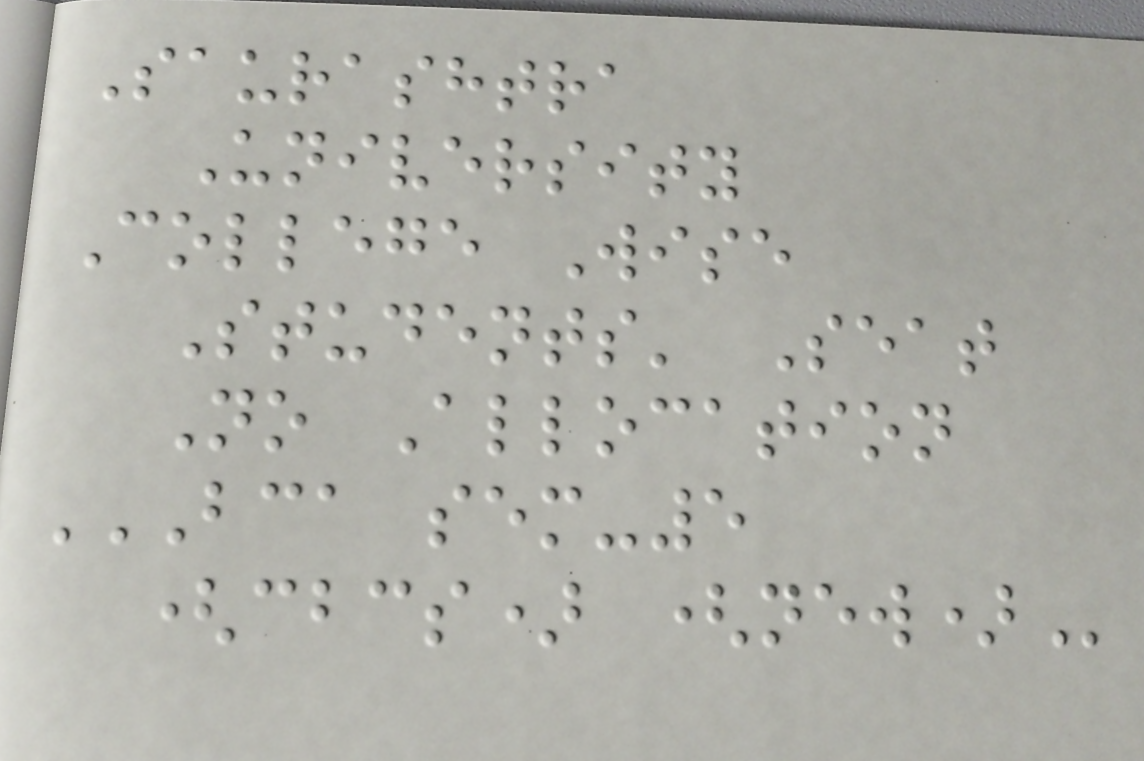Saurashtra
University
College Wise
Students' Seat
No Allocation
BCA SEM-5
(CBCS) (NEW)
